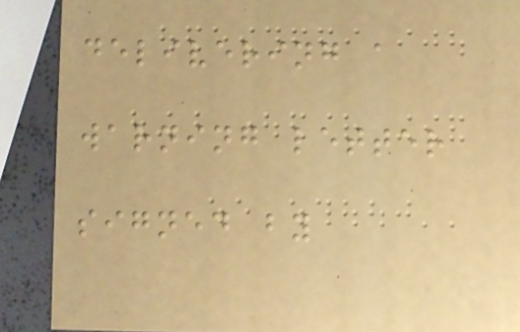delivering a
warning letter
signed by
